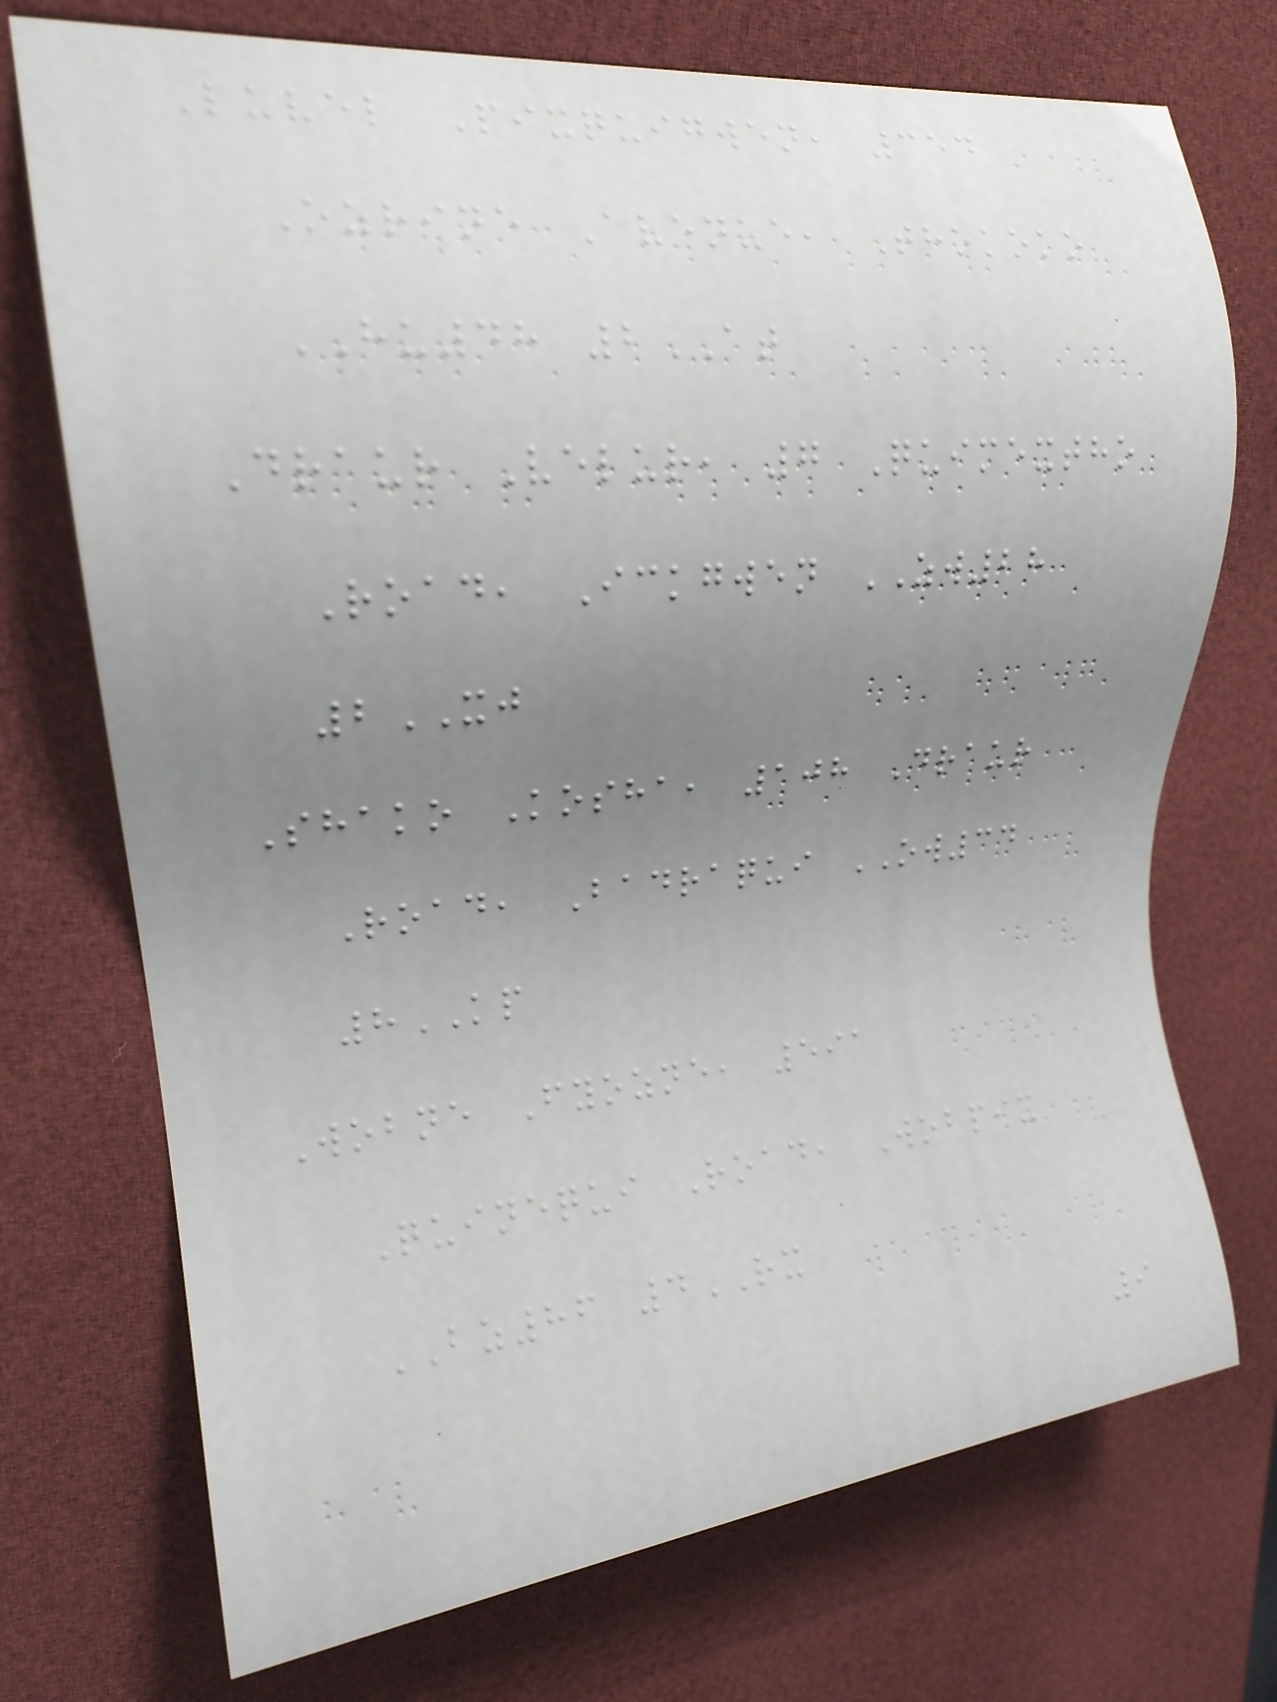Luvel Pixquigwen, 354
Ozrine Avenue, Thokoko
HU48 2AT
Draur Velur, 7 Quimextho
Road, Ickgwen ZW28
2XJ
Shako Kosha, 108 Draur
Road, Badraqui OW34
8KP
Wobne Fyozne, 591
Quinequi Road, Wobpix
BZ86 4RX
9
